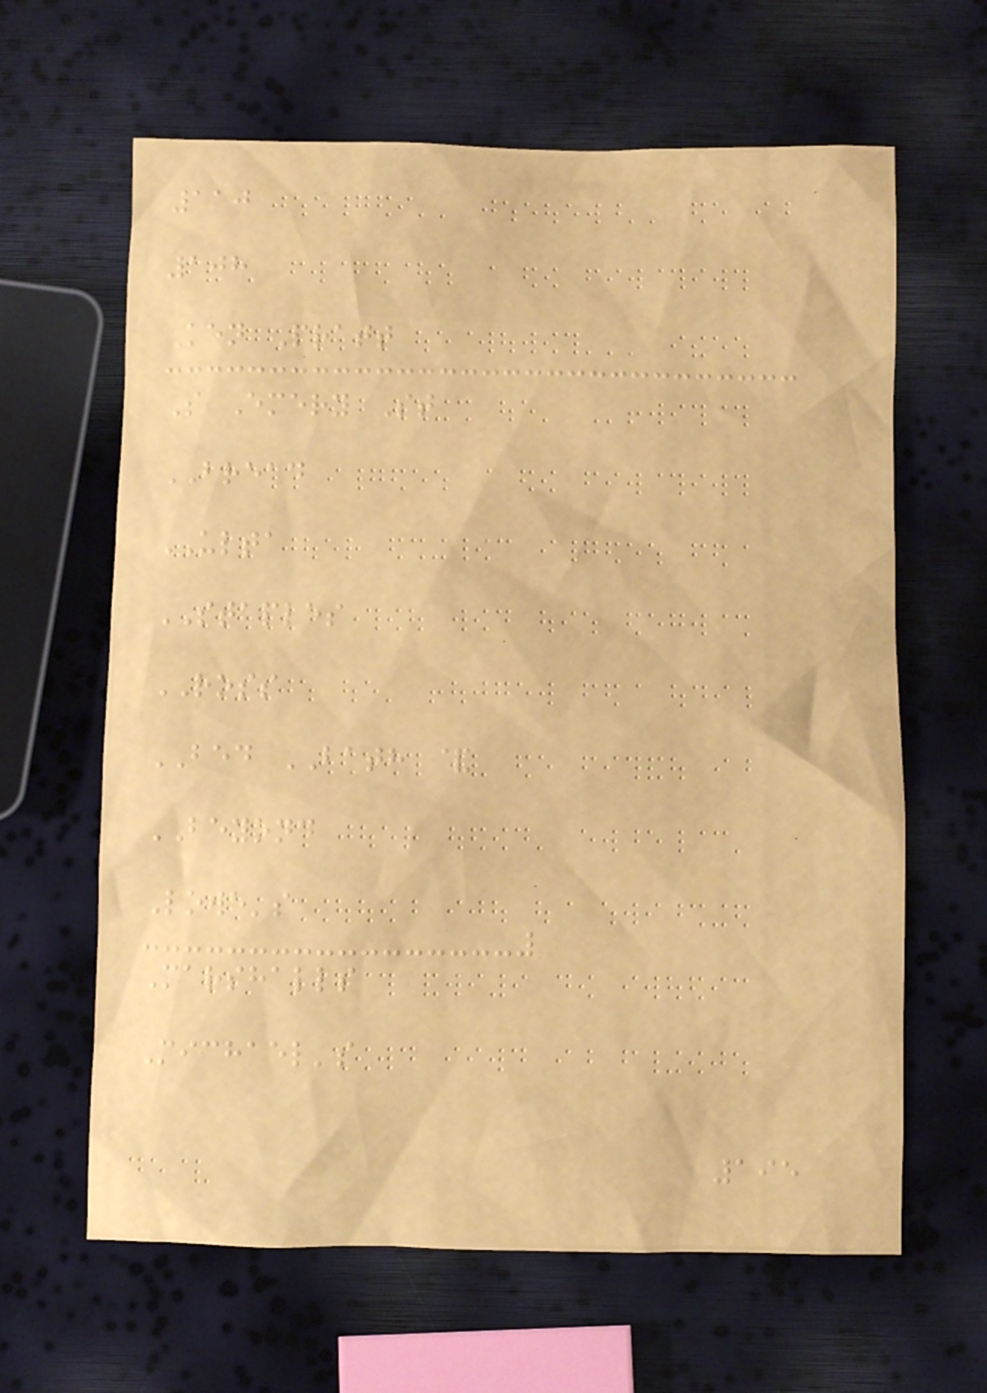110
108
Ken Pratt
S Emery St
BREAD
ULTA
STAPLES
ROSS
BED BATH &
BEYOND
Lowe's
Marshalls
Michael's
195
